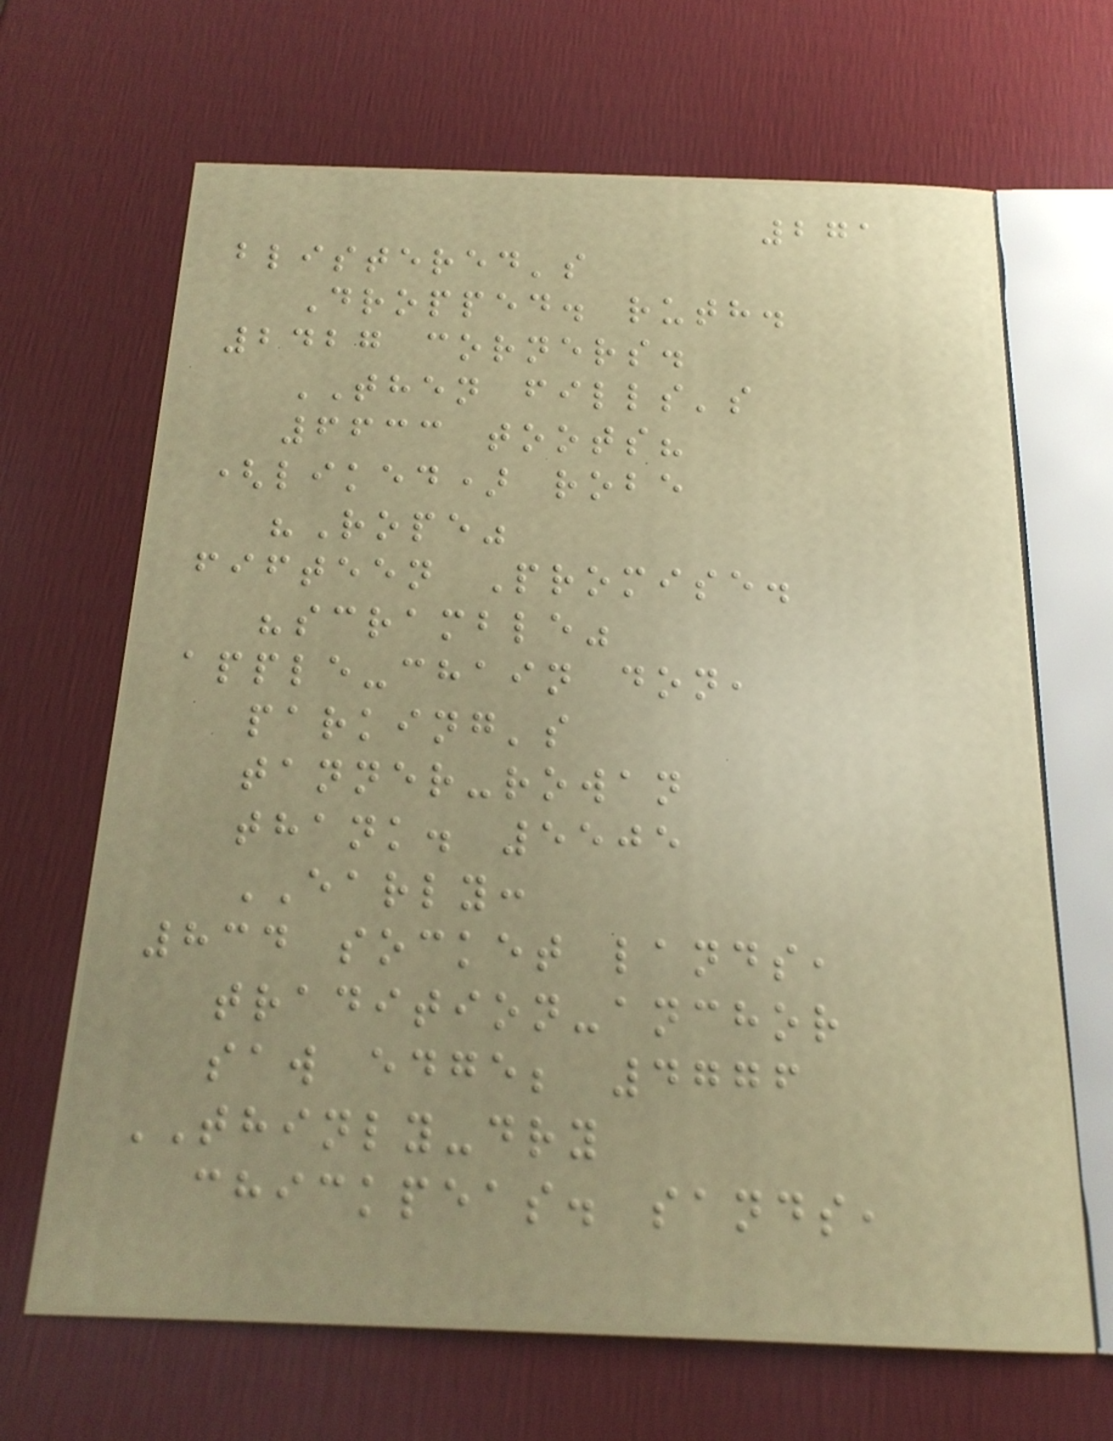271
blistered's
Dropped. ruth.
2427 corners.
THEN fills's
6633 toots?
(liked) robe
"Rope"
fifteen Promise.
"scramble"
apple-chain don,
parking's
tanner-rowan
thank. 5505
EARLY:
834 socket lands,
tradition-anchor
saw edge; 4776
THINLY-dry
chickpeas. sands,
